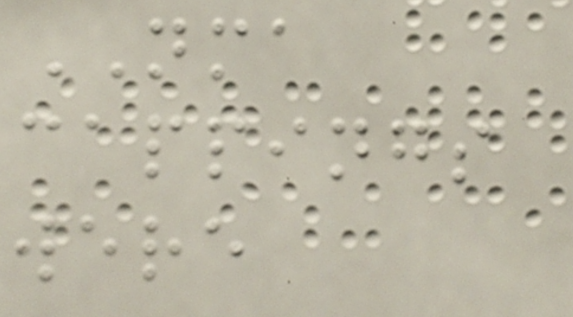NMA
cappings
were
